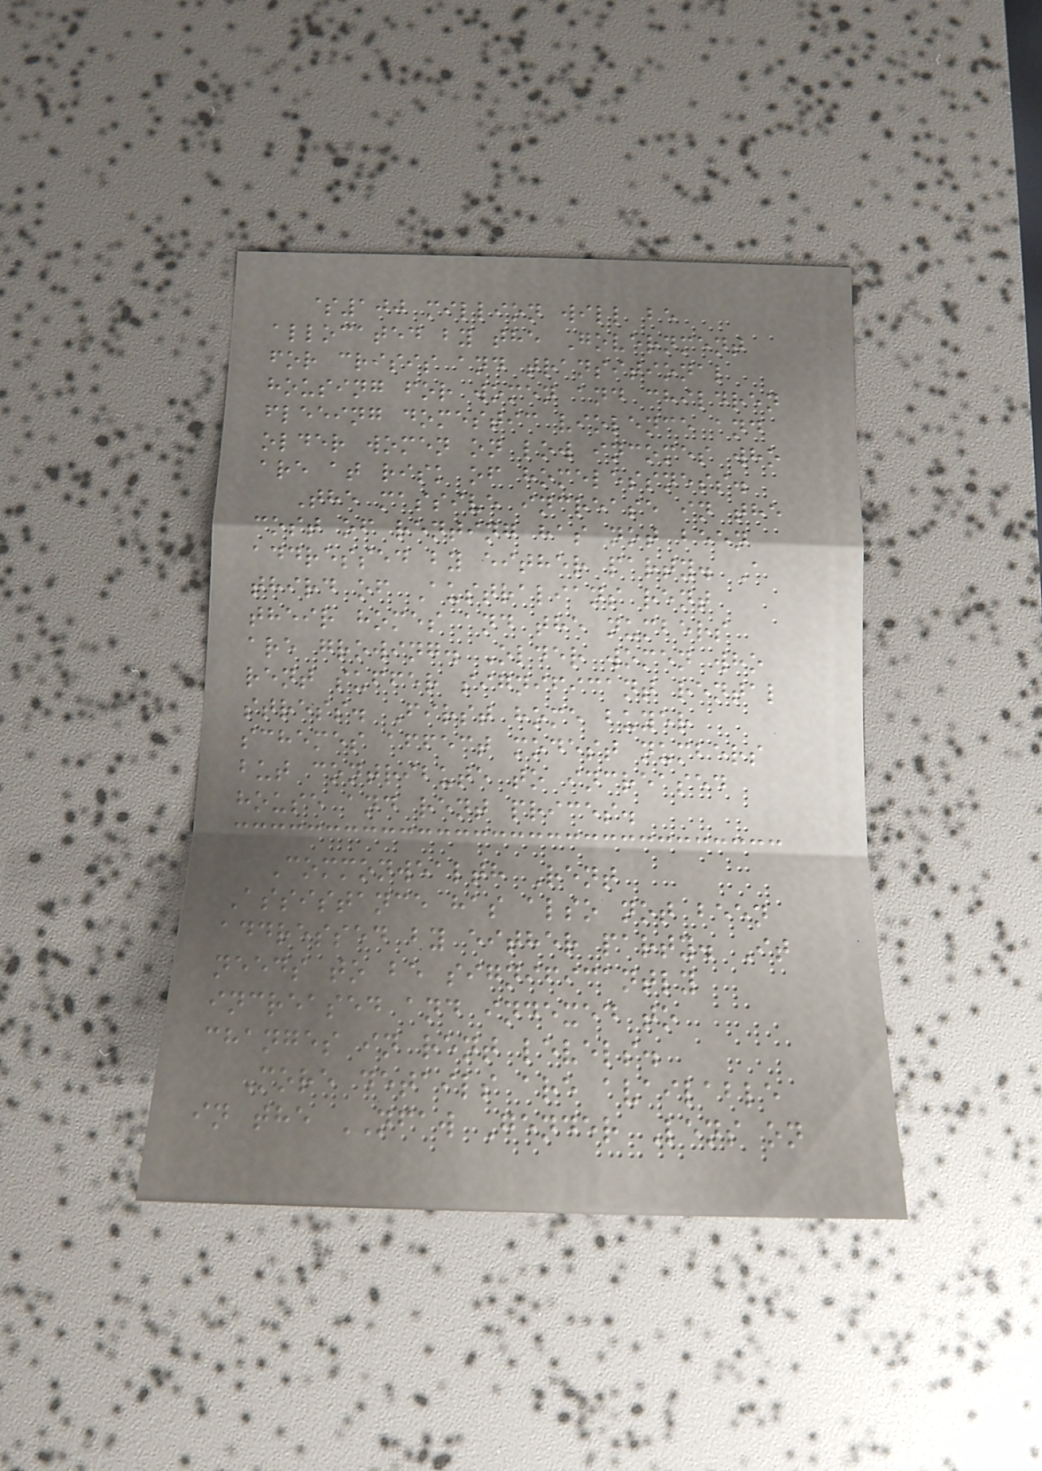$100 million will be
allocated by the Government
for crisis and transitional
housing for women and children
fleeing domestic violence and
older women on low incomes who
are at risk of homelessness.
The massive increase in the
cost of renting has not been
addressed by either party. A
third of Australians rent
their homes and the numbers
are growing. Older women who
rent suffer significant rental
stress. First home buyer
schemes affect modest numbers
but contribute to increased
house and rent prices.
Commonwealth Rent
Assistance has also not been
addressed by either party. It
needs to be significantly
increased and indexed to
changes in rent levels.
More details are available
in the NFAW Gender Lens on
